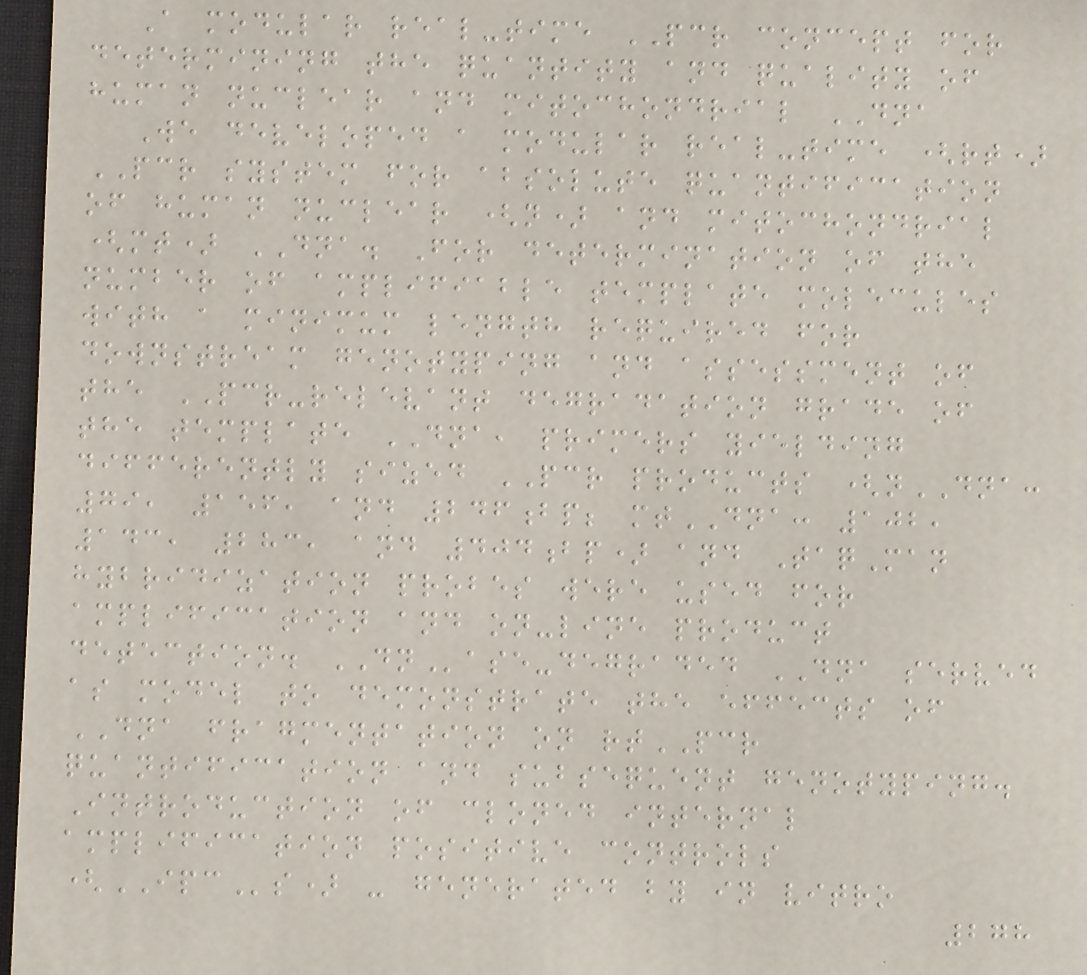A modular real-time PCR concept for
determining the quantity and quality of
human nuclear and mitochondrial DNA
We developed a modular real-time (rt)
PCR system for absolute quantification
of human nuclear (n) and mitochondrial
(mt) DNA. For determination of the
number of amplifiable template molecules
with a minimum length required for
downstream genotyping and assessment of
the PCR-relevant degradation grade of
the template DNA, primers yielding
differently sized PCR products (nDNA:
79, 156, and 246bp; mtDNA: 102,
143, 283, and 404bp) and TaqMan
hybridization probes were used for
amplification and on-line product
detection. DNase-degraded DNA served
as model to demonstrate the effects of
DNA fragmentation on rtPCR
quantification and subsequent genotyping.
Introduction of cloned internal
amplification positive controls
(IPCs) - generated by in vitro
278
